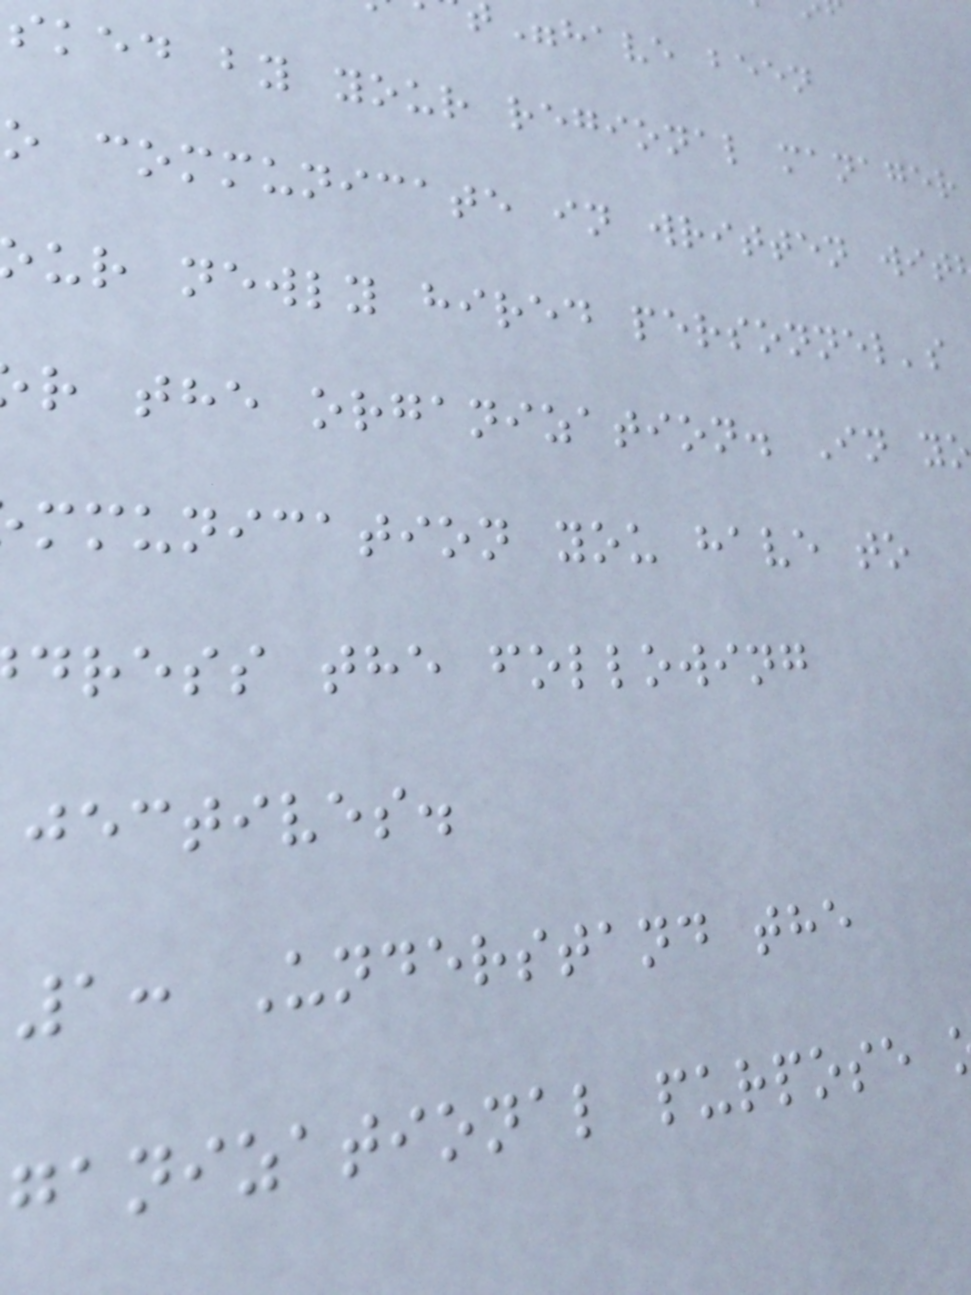have been
sked by your regional manager
o communicate in written wit
ur newly hired personnel's
r the organization. In y
mmunication you have to
dress the following
jectives.
1: Understand the
ganizational purpose
